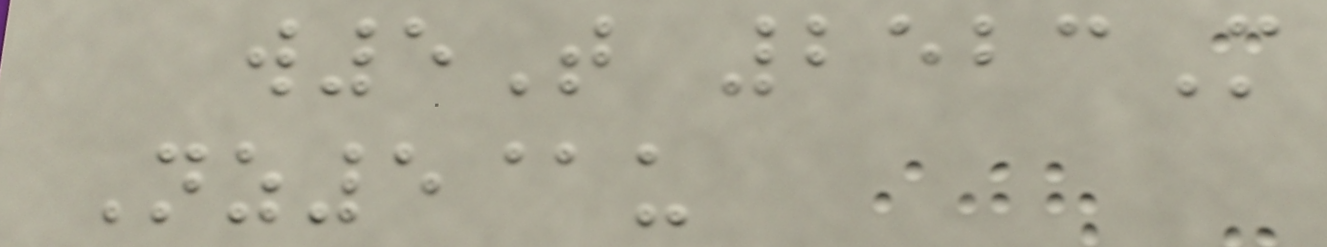w5T 2523M
Nz5@u
